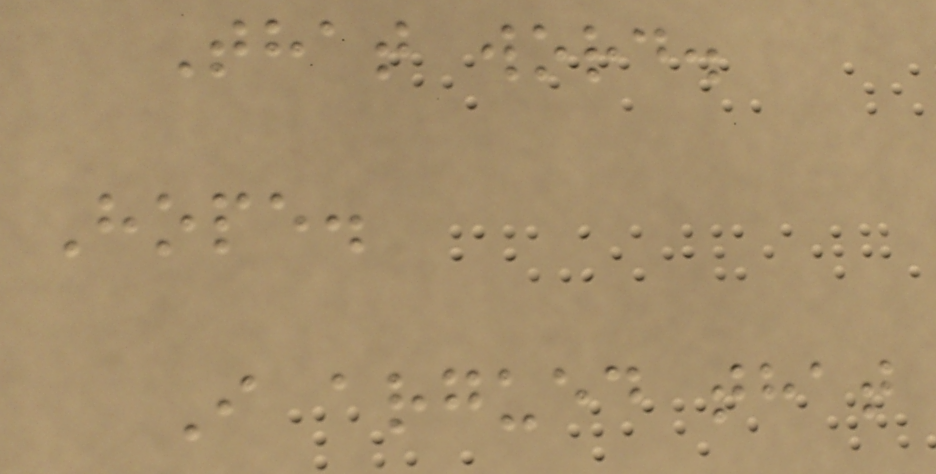That word.
Hope.
I argued that
